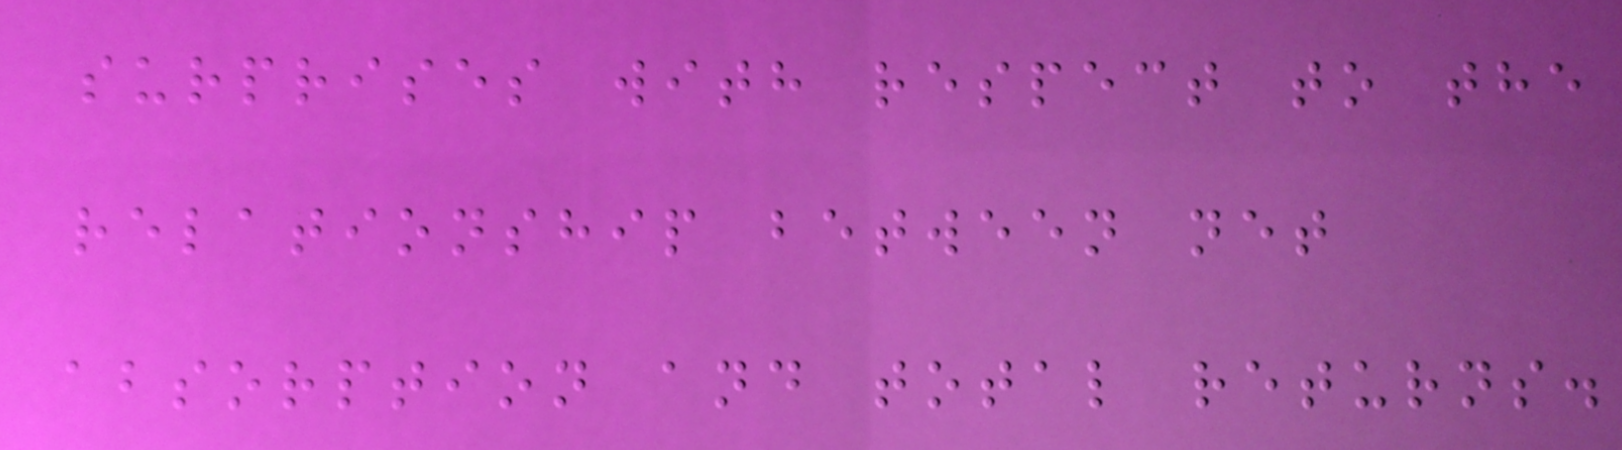surprises with respect to the
relationship between net
absorption and total returns.
